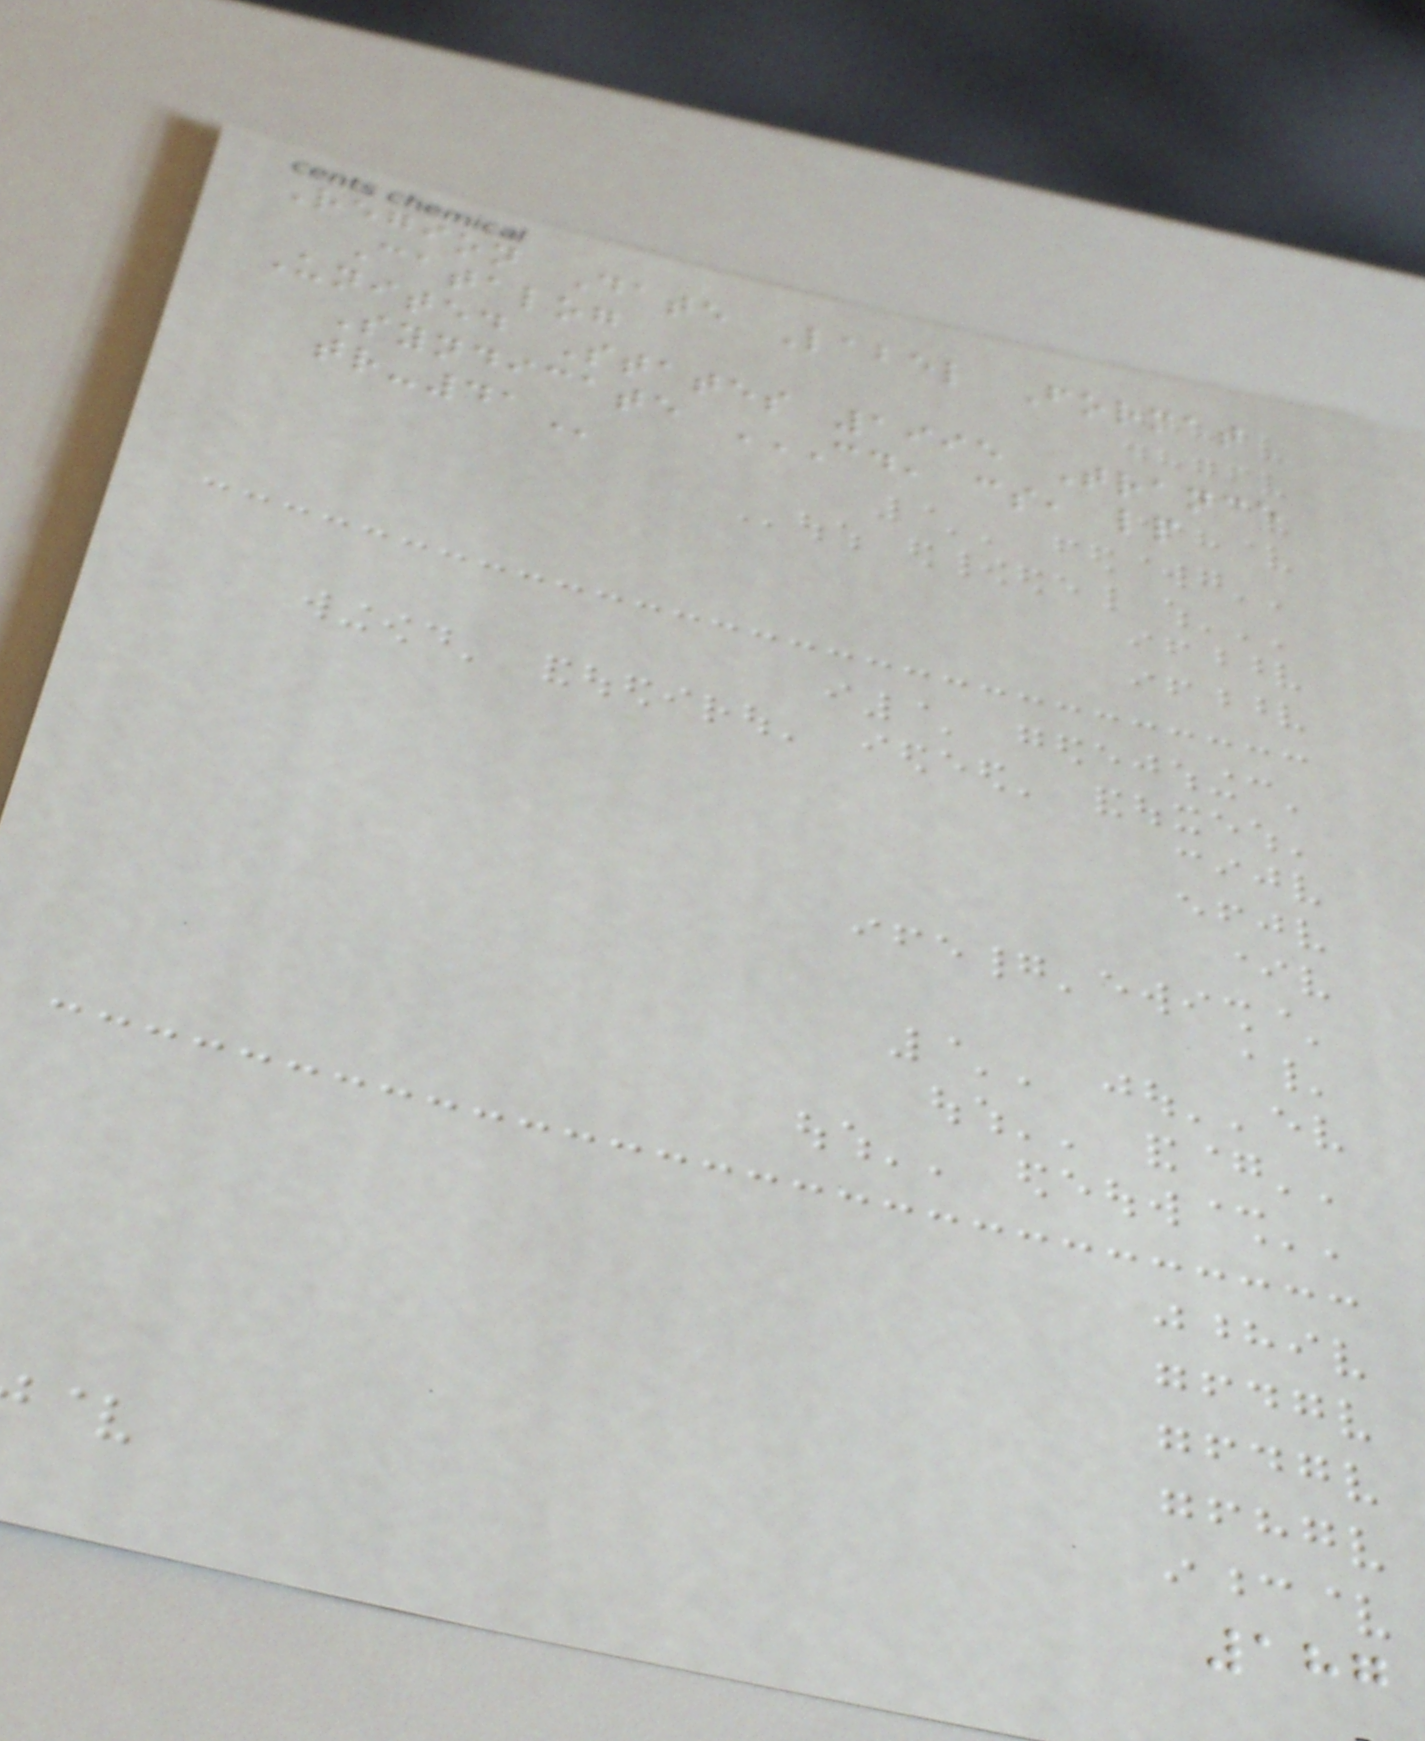Region Date Label Format
Catalog
United States 1995 Trance
Syndicate CD, CS, LP
TR-41
187
